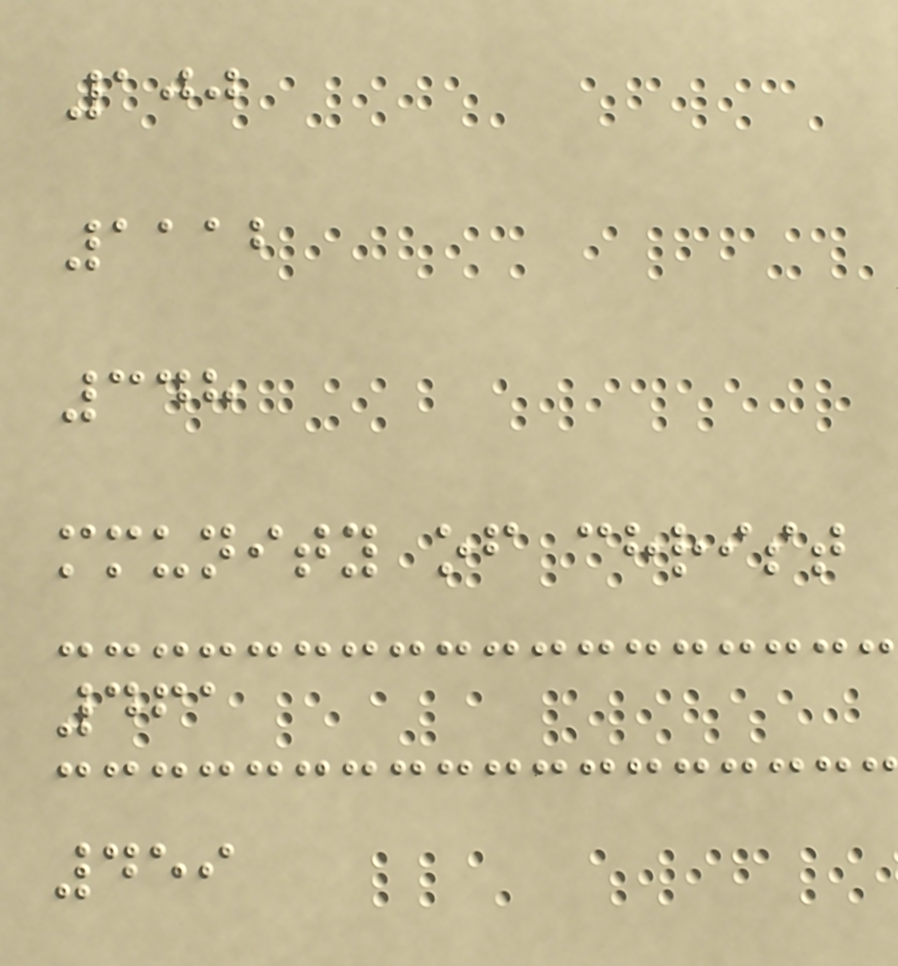100
1112
348
mmunity of christ
461
459
